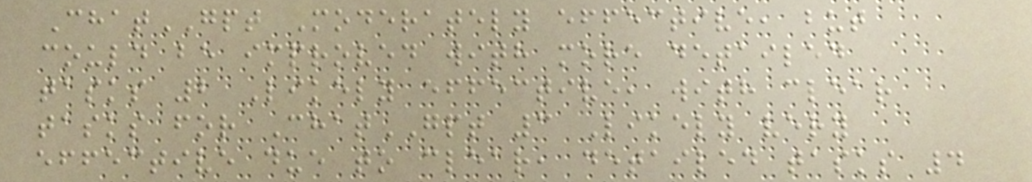ChatGPT Moderately effective, but
could be improved with more detailed
tasks 2 Likely effective, with clear
tasks for ChatGPT 3 Likely very
effective due to clear, detailed tasks 4
